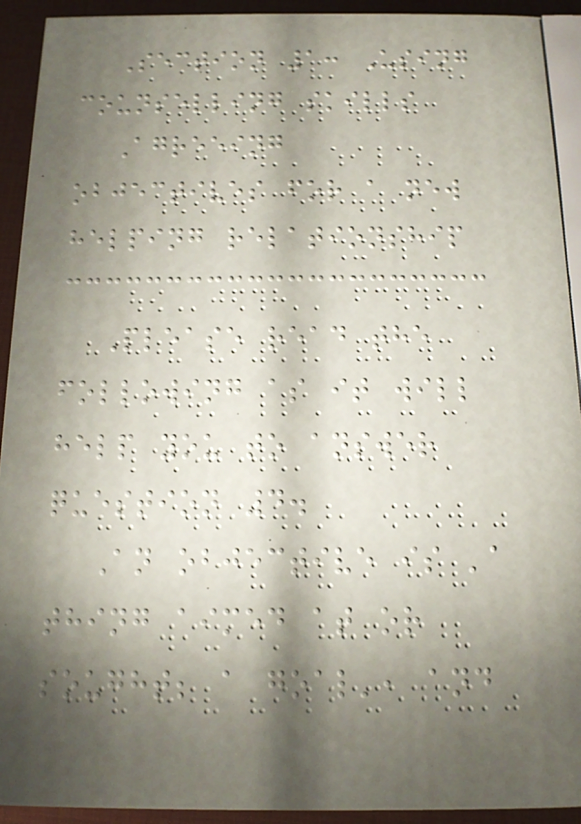Section 1: Using
counselling skills
Agreeing
objectives for a new
helping relationship
Please read the
following as it will
help you to answer
question 4.
An objective is 'a
thing aimed at or
sought; a goal', and
